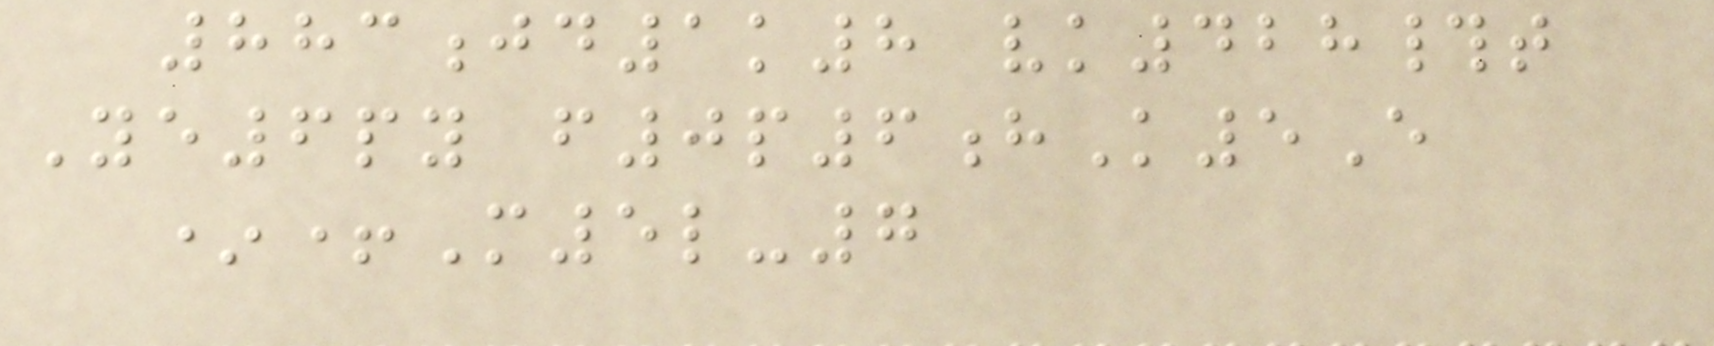883jd1k8 vk428#t
Ye6py f0p6hK5E
*+M5l-7
